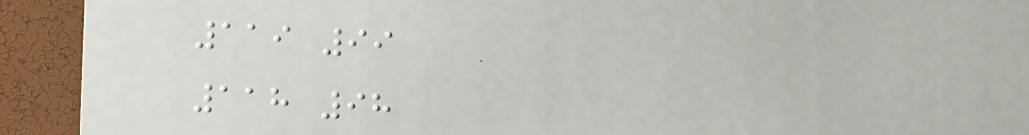119 99
118 98
